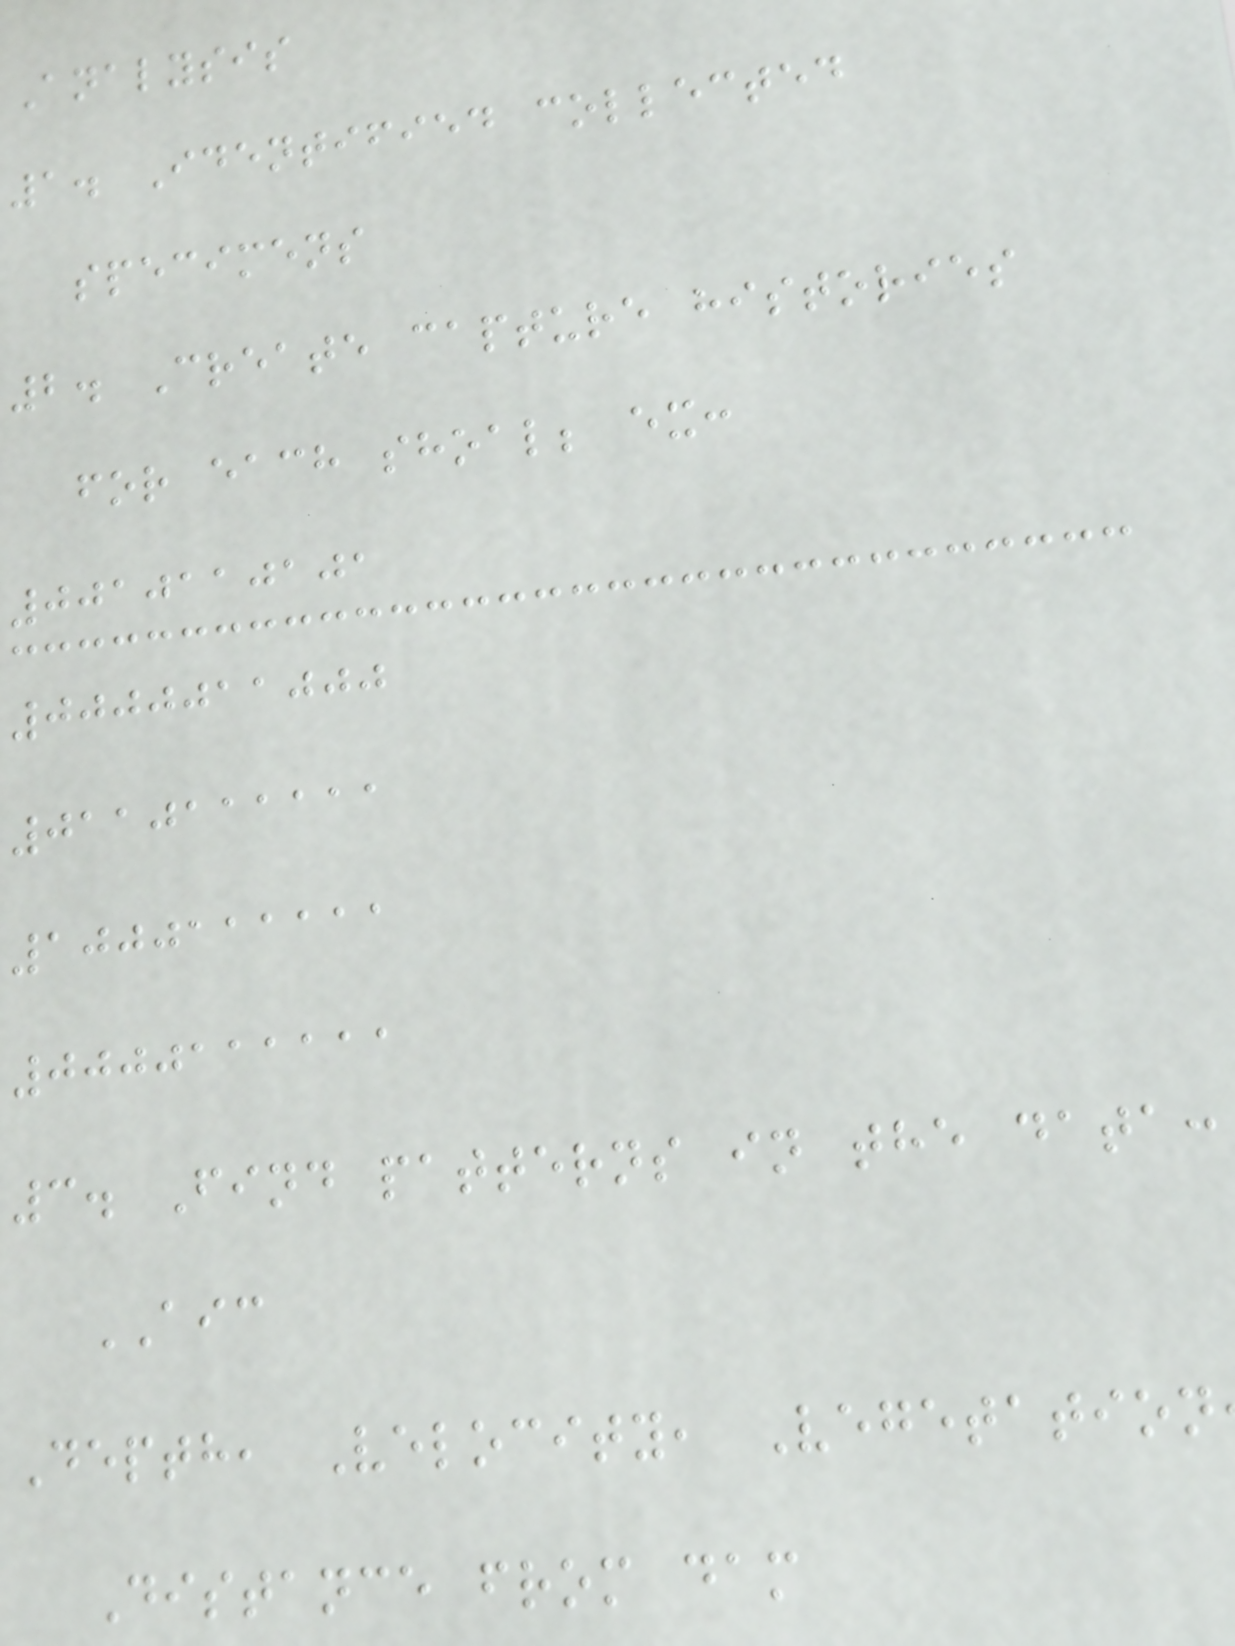Analysis
1. Identified collected
specimens
2. Create capture histories
for each shoal; ex:
0010110101
0000011000
0110111111
1000111111
0000111111
3. Find patterns in the data:
AIC
Depth, Velocity, Vegetation
Distance from dam
